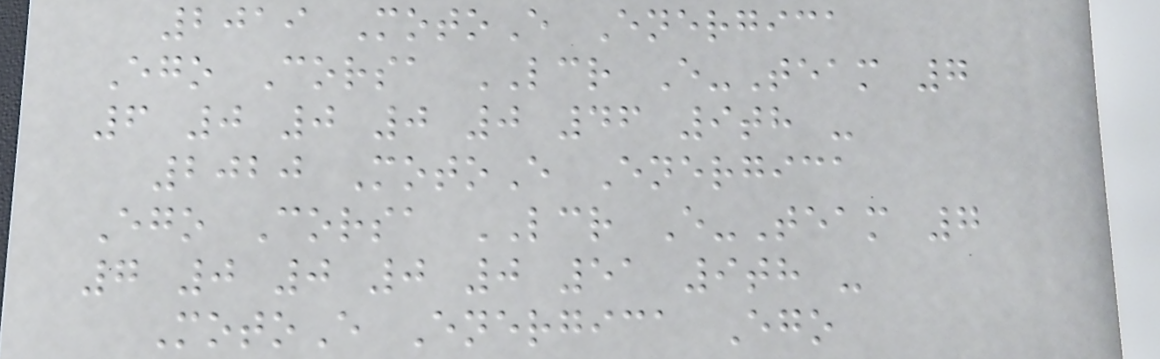2019 MotoE Energica
Ego Corsa LCR E-Team 7
6 0 0 0 0 46 9th -
2020 MotoE Energica
Ego Corsa LCR E-Team 7
7 0 0 0 0 51 9th -
MotoE Energica Ego
